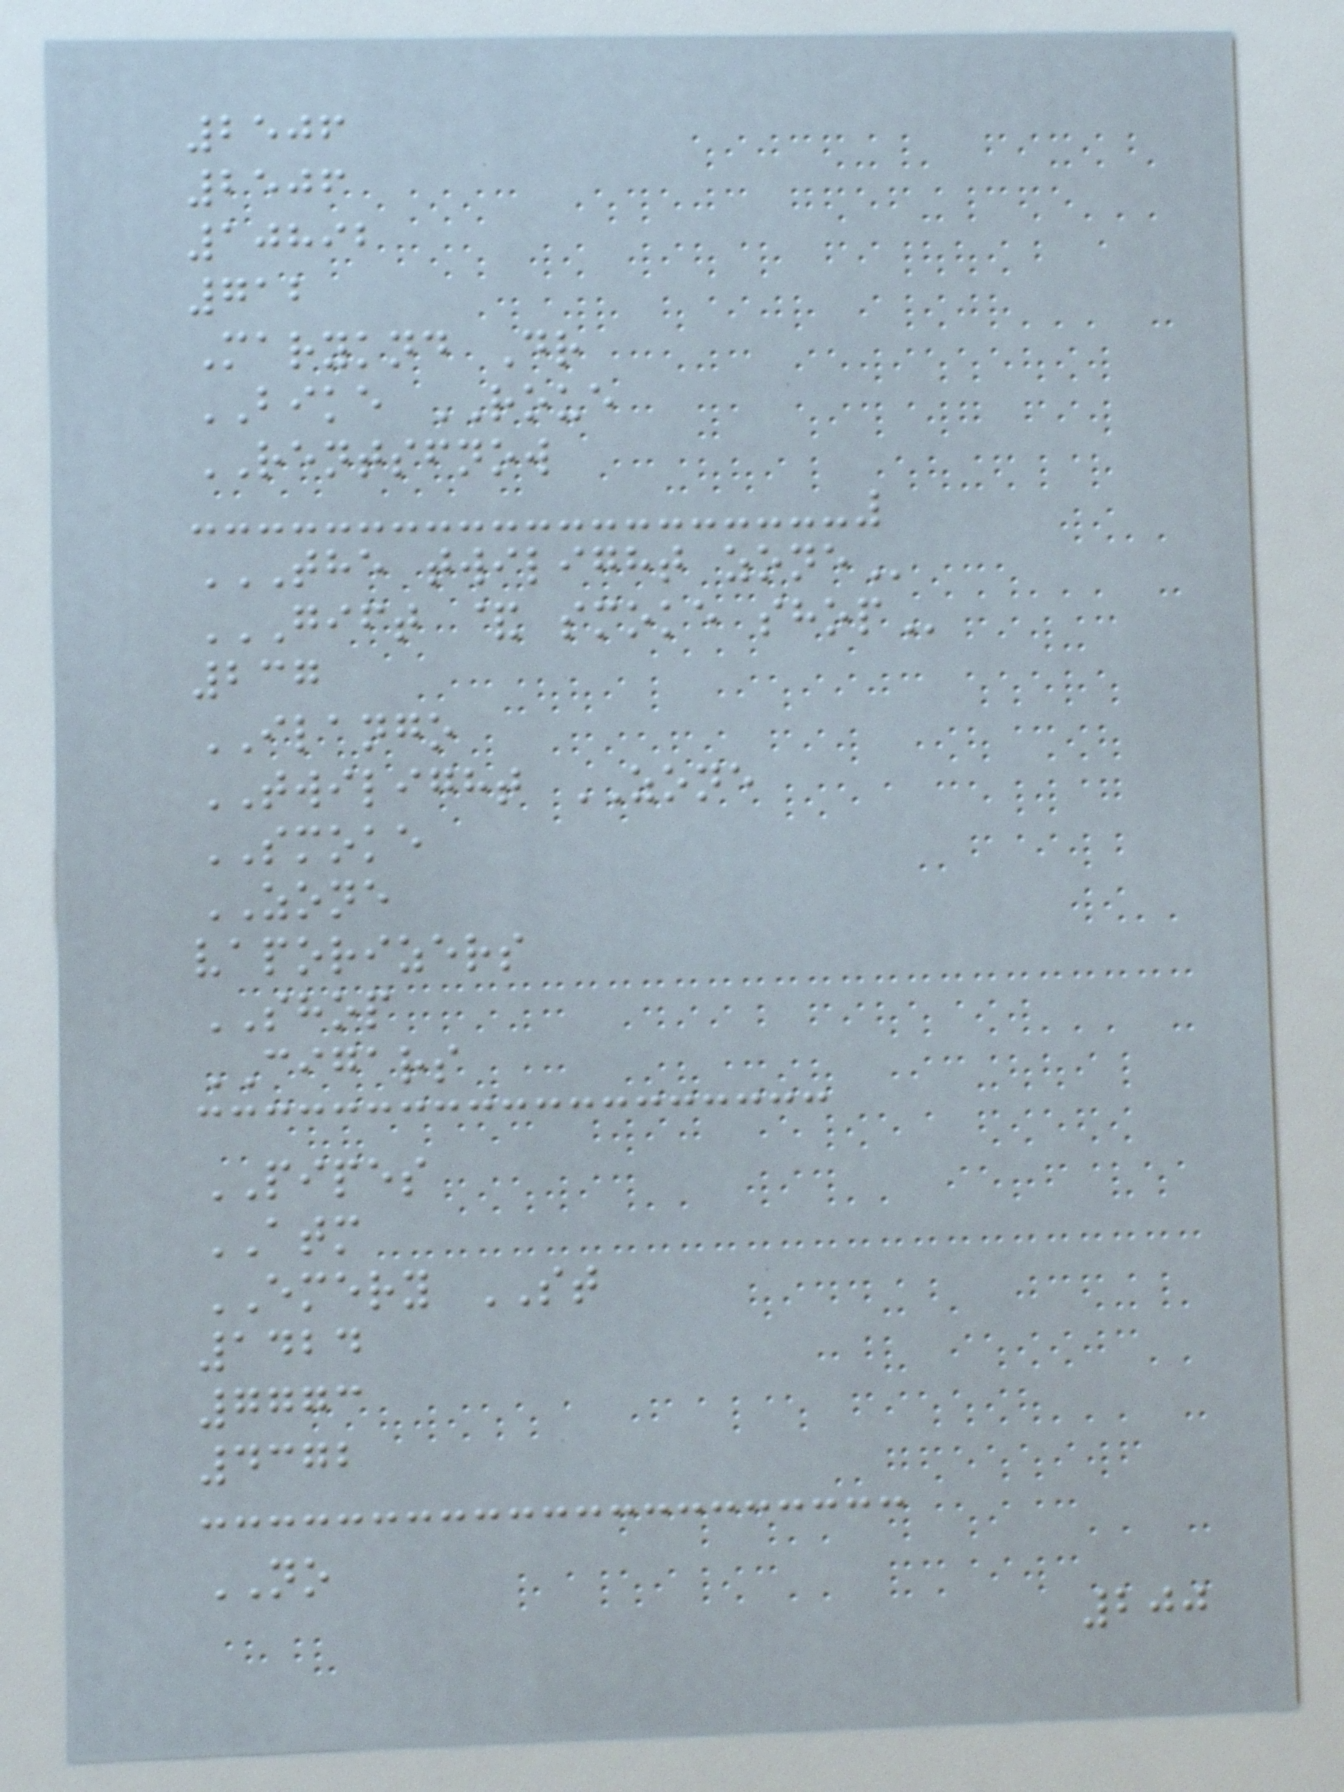2506
2506
10892
712
Maryknd Dr
BIKE ROUE
RENTSFNOW
THE TWILIGHT ZONE
GIFT & SMOKE SHOP
237
ILANGO
TWILIGHT ZONE
SMOKE
ZONE
vaporizers
SHOP
CIGARS
PIPES
ATM
EMERY ST
1424
7773
4372
NO
200
